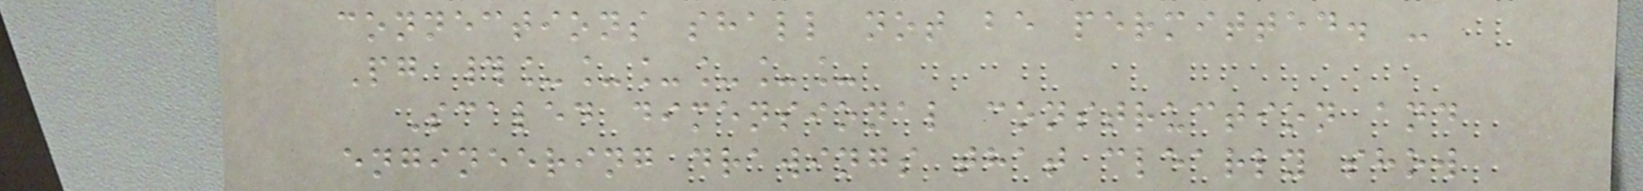connections shall not be permitted. -
Pg #______
Scaled dimensional construction and
engineering drawings that clearly show
